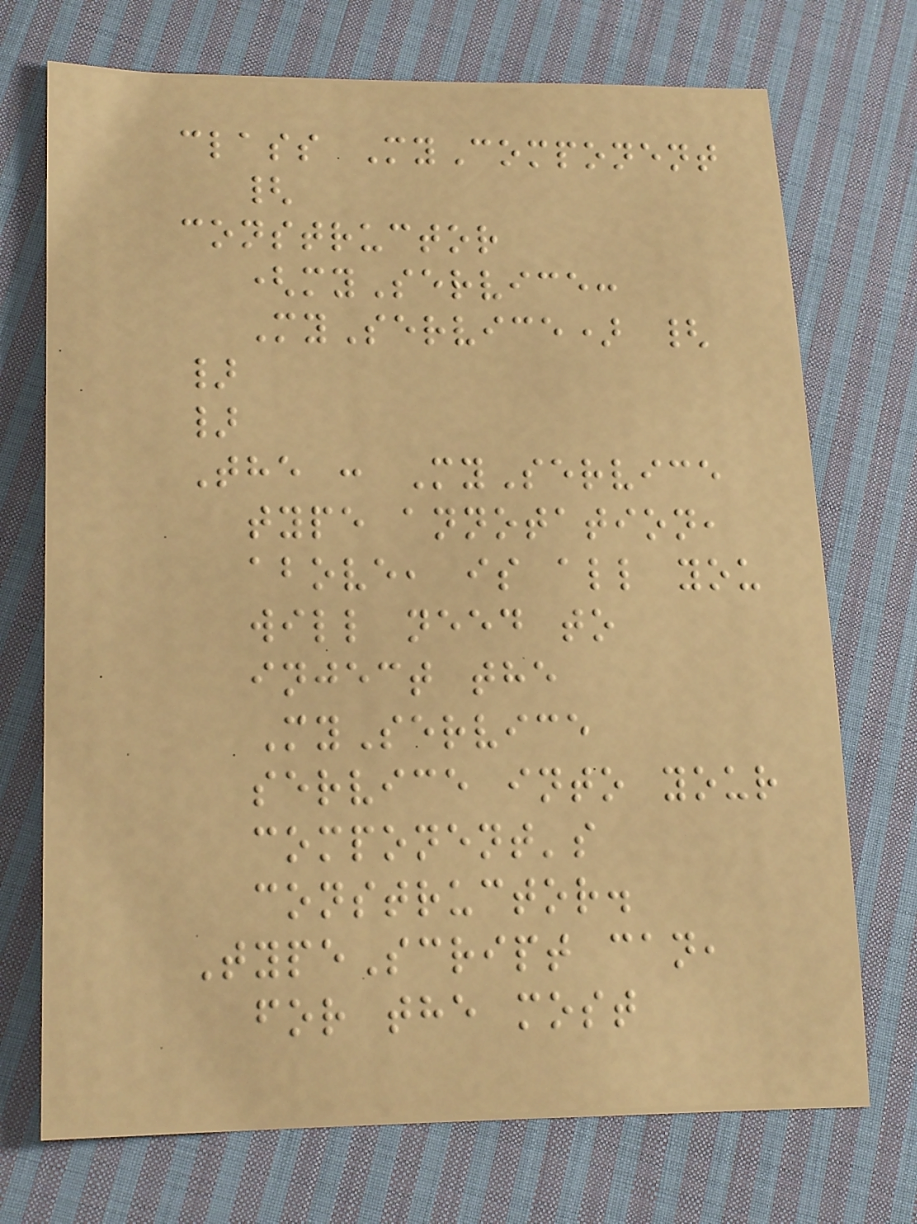class MyComponent
{
constructor
(myService:
MyService) {
}
}
The : MyService
type annotation,
above, is all you
will need to
inject the
MyService
service into your
component's
constructor.
TypeScript can,
for the most
